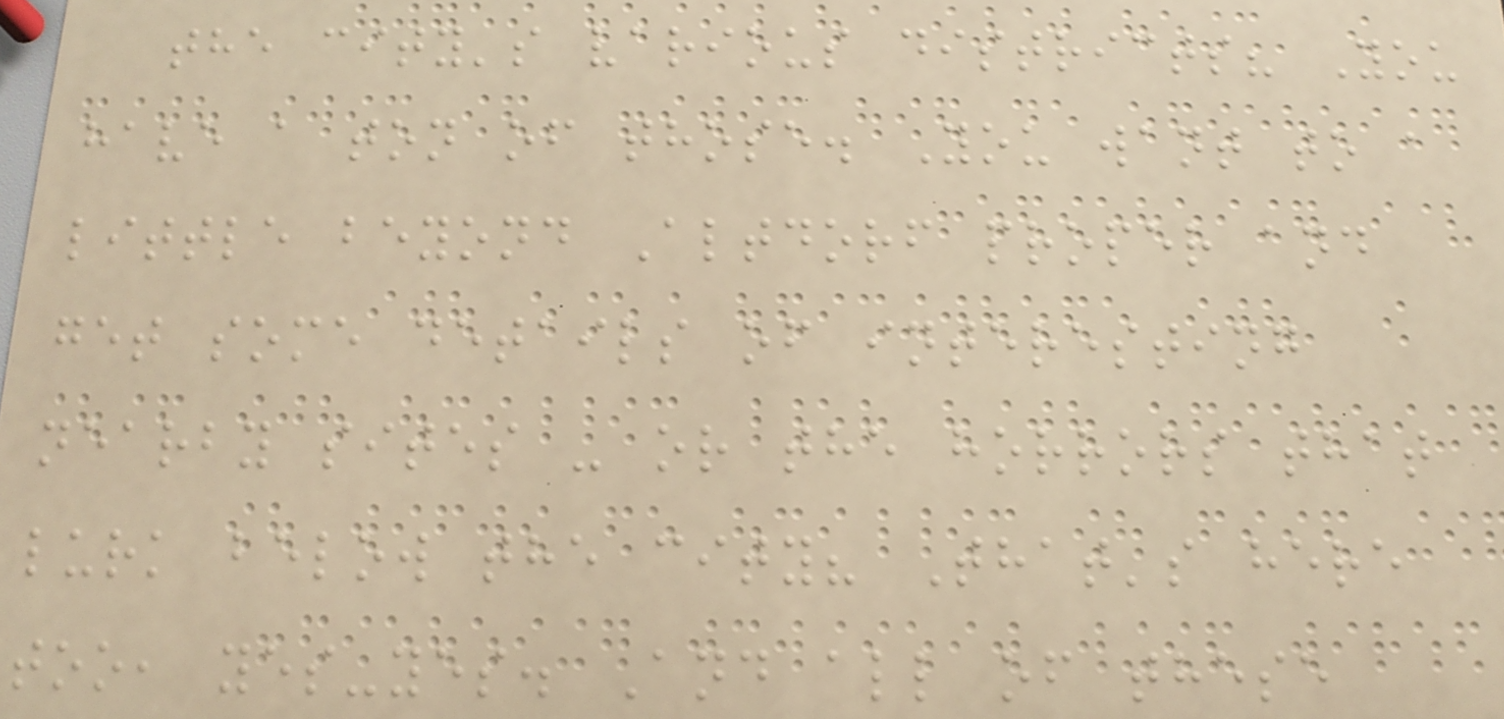the city's various districts? You
have a ton of those. You want to a
little beyond Altdorf proper and
get some details of interesting
nearby sites - or the horrors that
lurk below the city? That's here
too, yes-yes. And all of these
